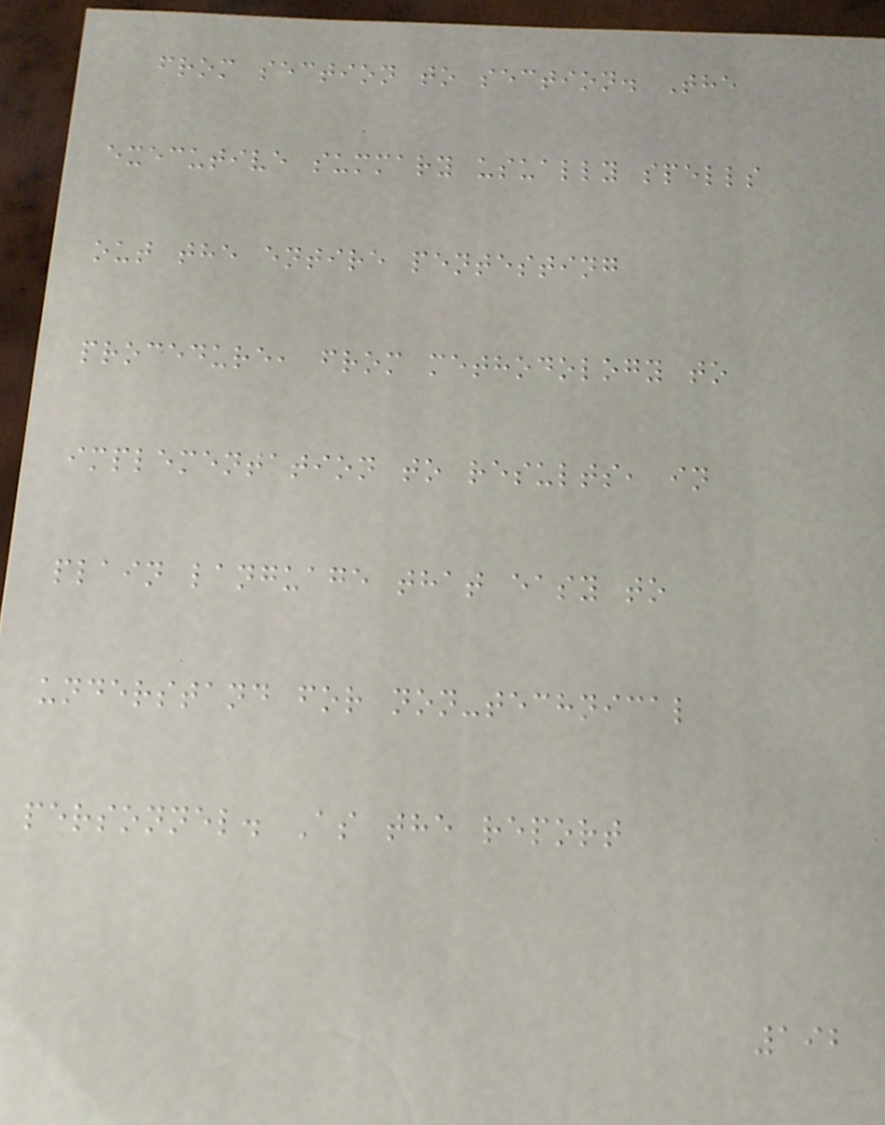from section to section. The
executive summary usually spells
out the entire pentesting
procedure, from methodology to
implementation to results, in
plain language that easy to
understand for non-technical
personnel. As the report
192
